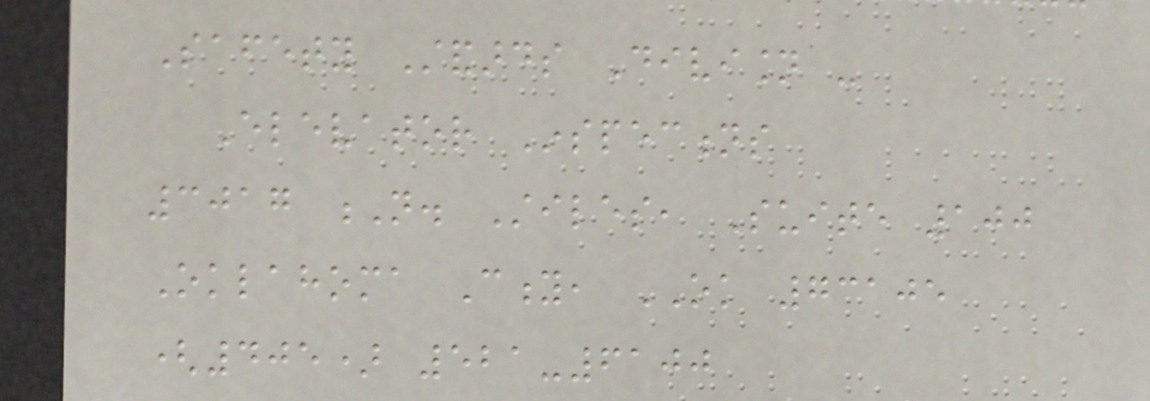Safety Standards Division -
Elevator Inspections
3017 N. Stiles, Suite 100
Oklahoma City, OK 73105
(405) 521-6100
